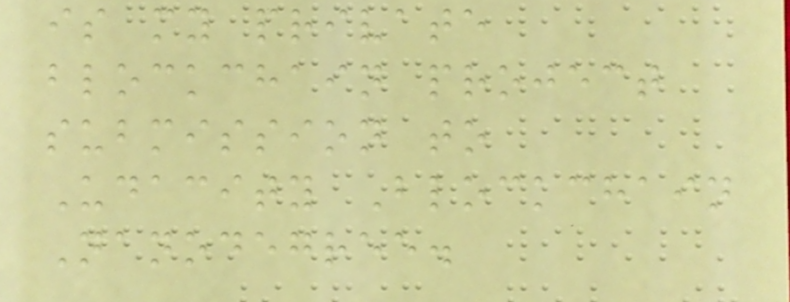is my private
blockchain project
submission to
Udacity Blockchain
Nanodegree.
